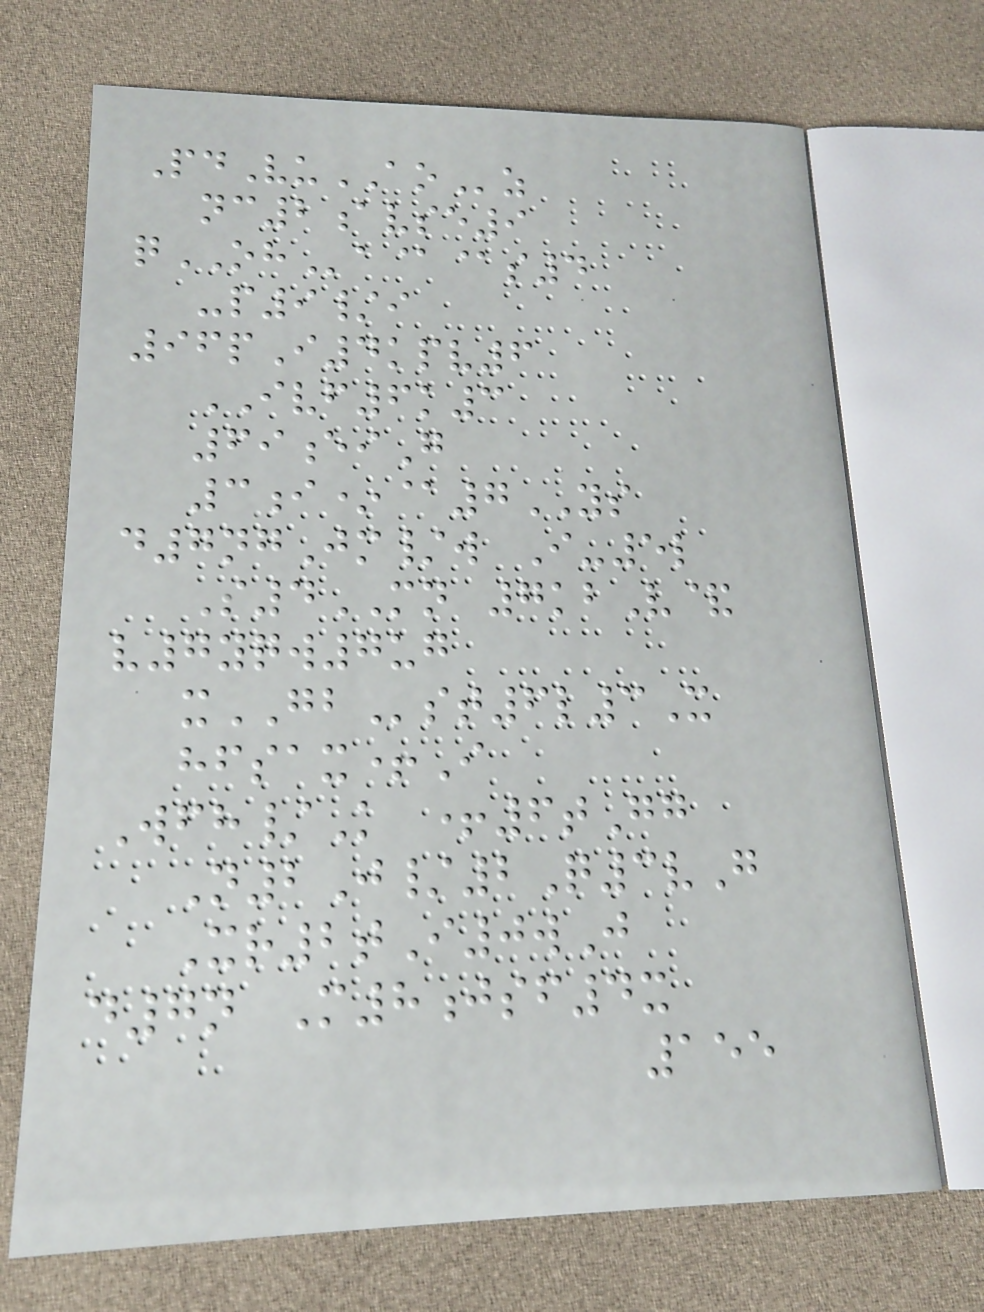PdVuAOz
nc2avse9
qOHa@@s4
-p9/i
96pI4kpv6
IVF6k3
69eiG
3i*@7YS
d7ngJm/w I-5l
S4MN 7kbV&
v7yqw7ug
xGBst6l3X
hfsax+I
Wfh/K +6tGg
N2J/2Q3vG
Xr2tI0wJ
d7n M8jsf4x
155
